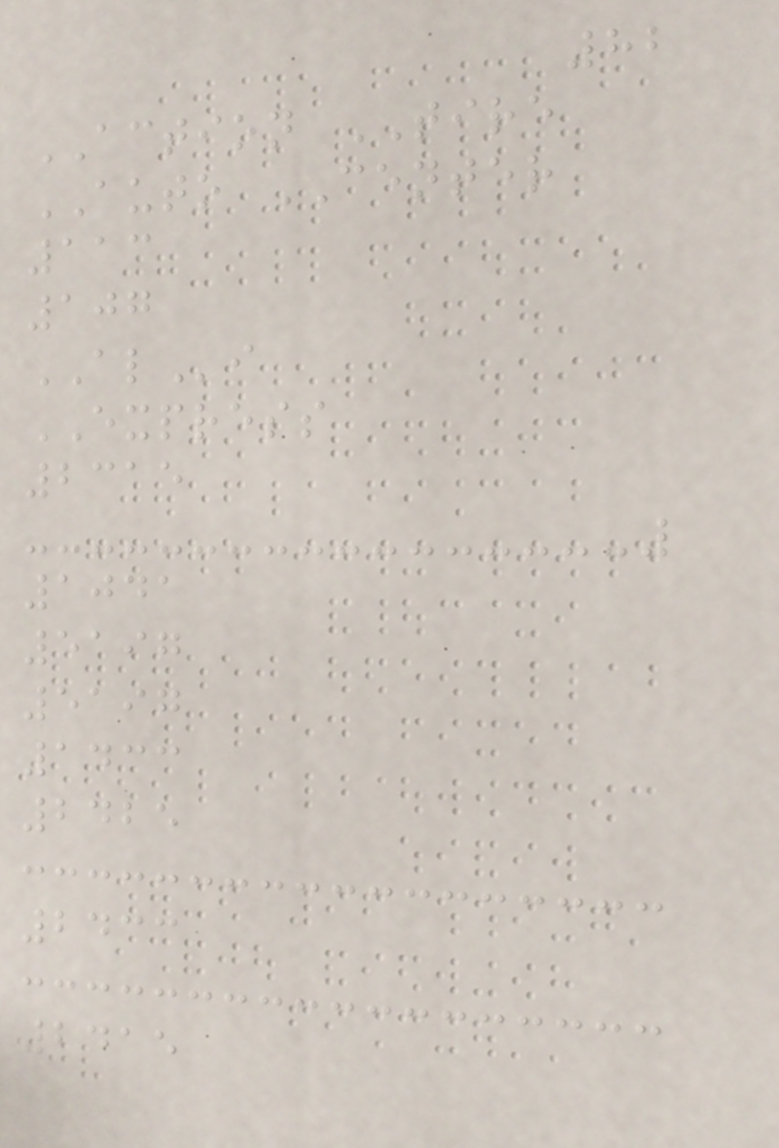82
ACTION TIRE
AUTO CENTER
113
107
ALi
EXPRESS
2315
1041
5197
5197
1433
2425
2433
2415
